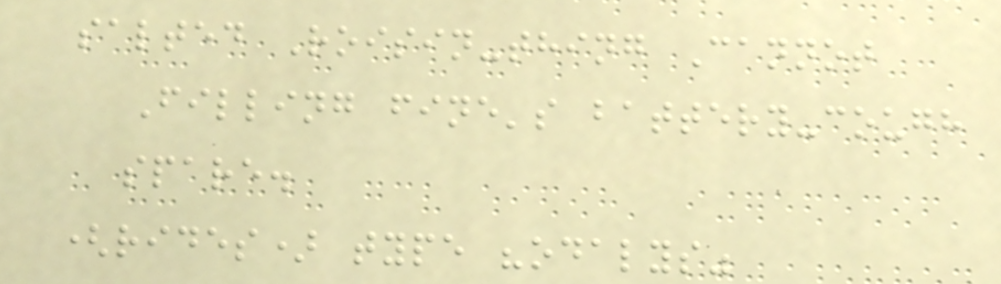salted Roisin-thing Cannot
Filling fine's battery-cough
spare.
(rides) type "odalys"
